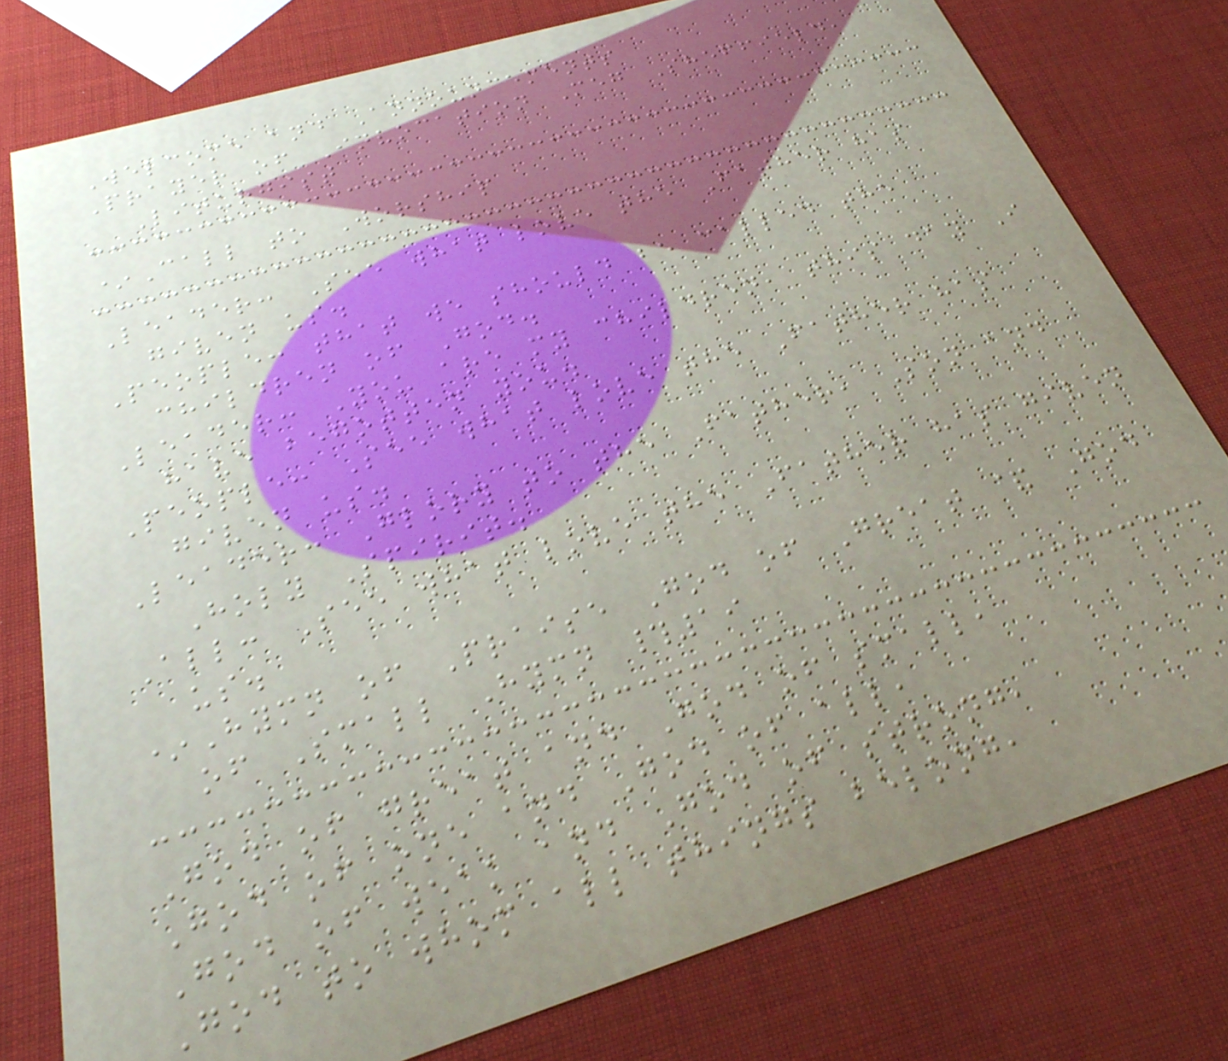Welcome and Announcements
Prayer of Invocation Meg Sheffield,
Liturgist
*Call to Worship
Leader: See what love the Father has
given us.
People: that we should be called the
children of God.
Leader: You are my children, this day I
have begotten you.
People: See what love the Father has
given us.
Leader: Glory to the Father, Son and
Holy Spirit.
All: See what love the Father has given
us.
*Hymn of Praise God of Great & God
of Small Hymn #19
God of great and God of small,
God of one and God of all,
God of weak and God of strong,
God to whom all things belong,
